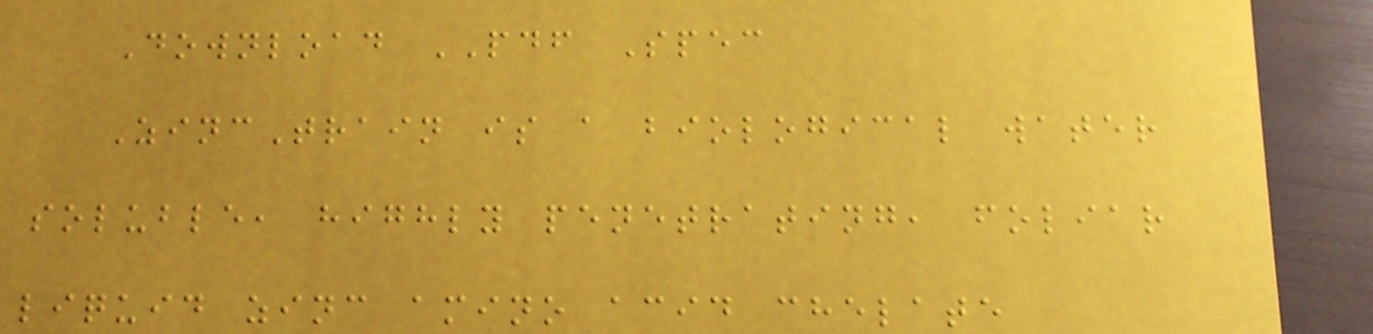Download PDF Spec
ZincTrain is a biological water
soluble, highly penetrating, foliar
liquid zinc amino acid chelate
